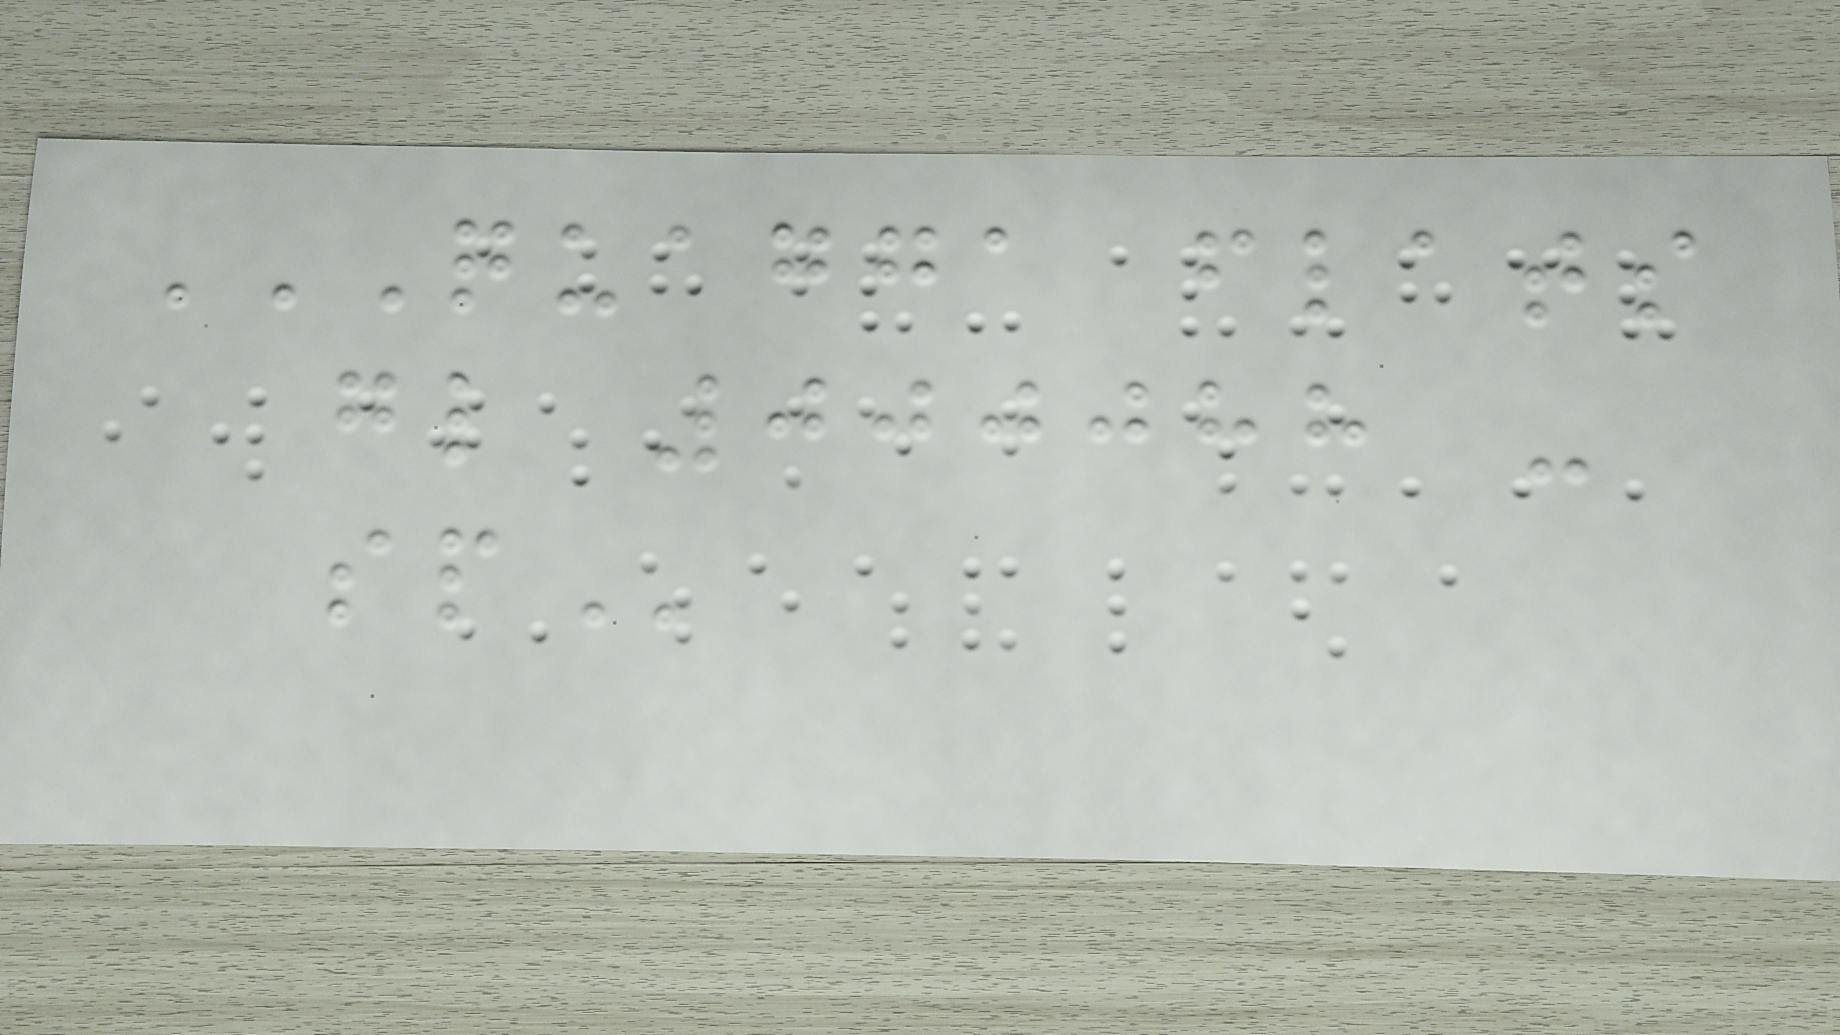QUAGGA FLATS
GL 000088 -
SP
